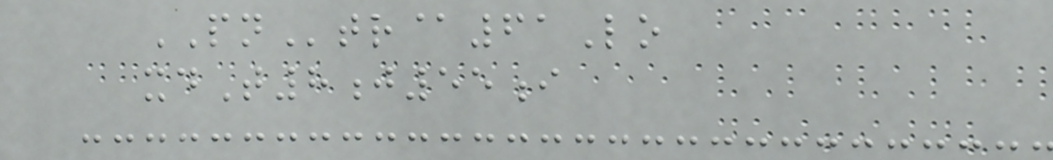PNtr@61Lo
xdT8j55i
